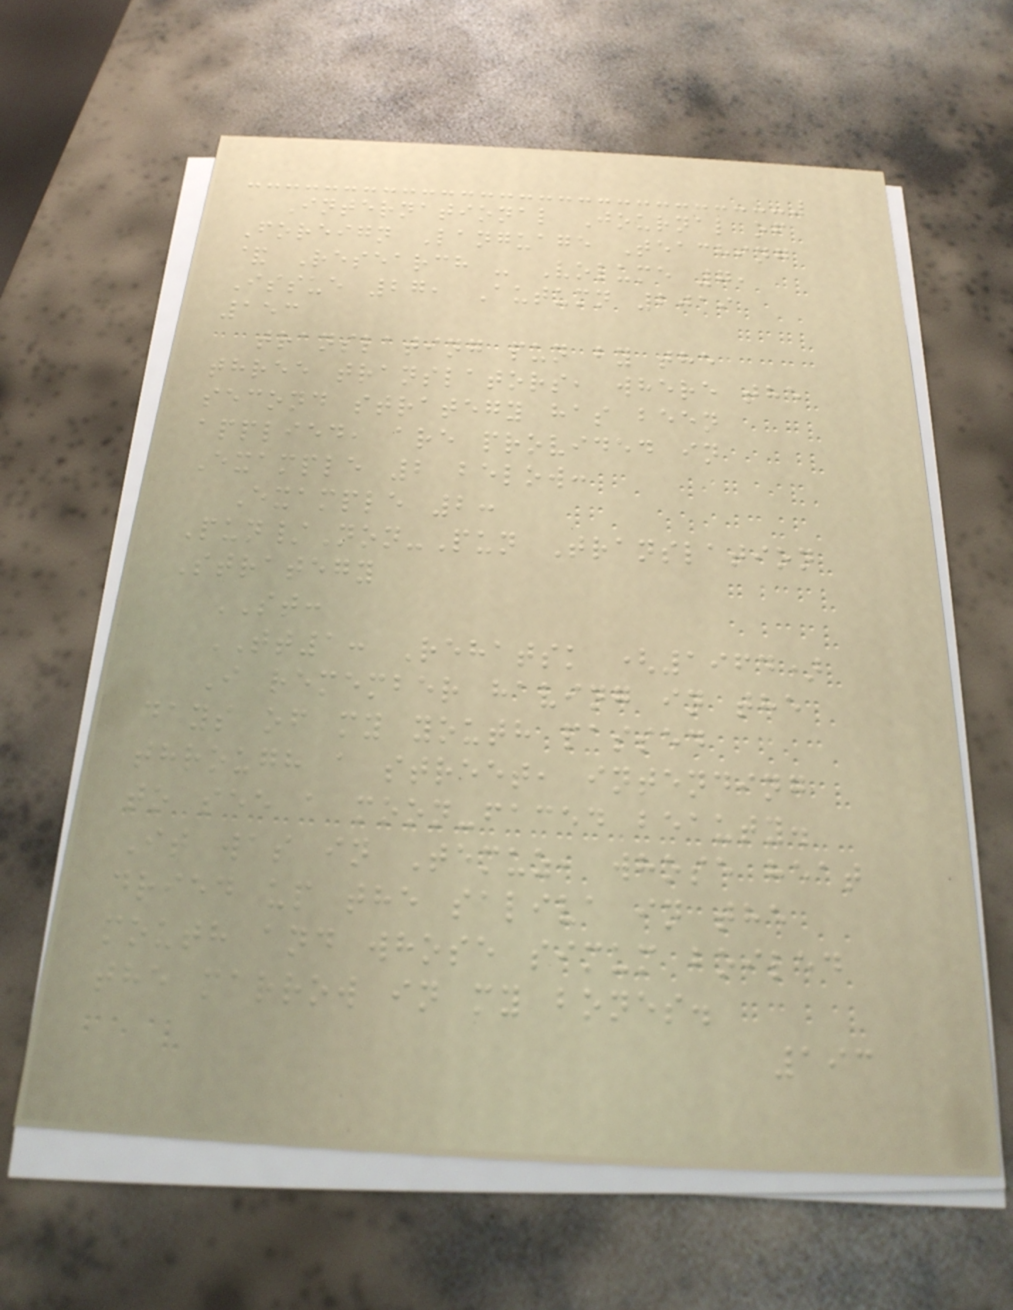International Journal of
Foreign Language Teaching
& Research - Volume 7,
Issue 27, Autumn 2019
153
translating pun by the
three translators, where the
second strategy has been
applied, are provided in
Example 2 below:
Example 2:
Pun/Non-Pun Translation
Strategy
ST:
TT1: Rehatsk (1964)
I remember having in the
days of my youth passed
through a street, intending
to see a moon-faced beauty.
It was in Temuz, whose heat
dried up the saliva in the
mouth and whose simum boiled
the marrow in my bones.
193
